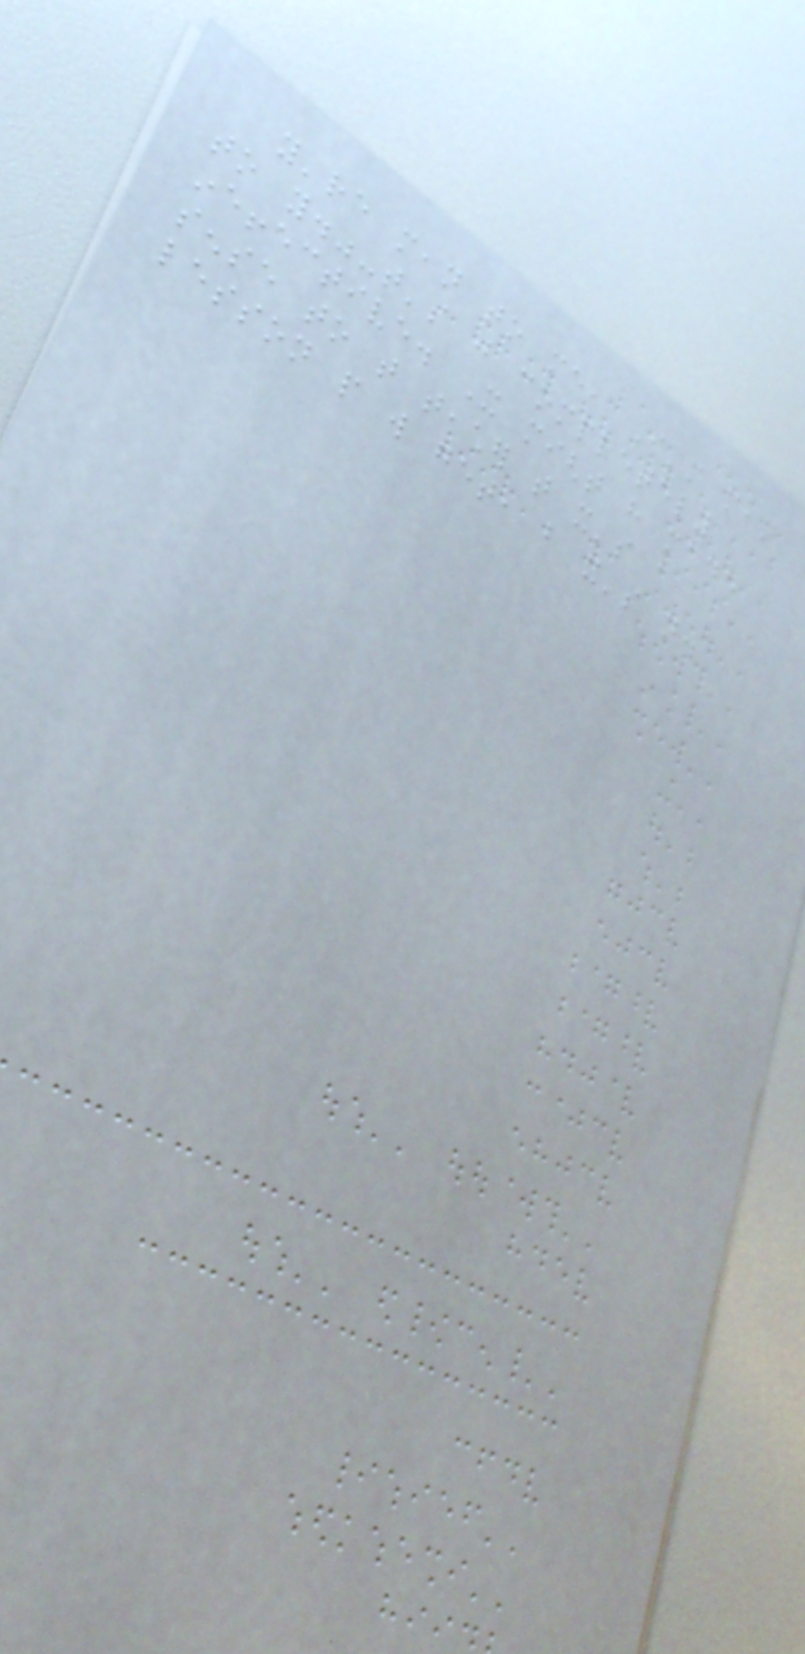you're mean to me, I'm mean
to you."-that's just completely
ineffective. It might have made
sense to that teacher that it's a
lesson people will get, but it's not.
